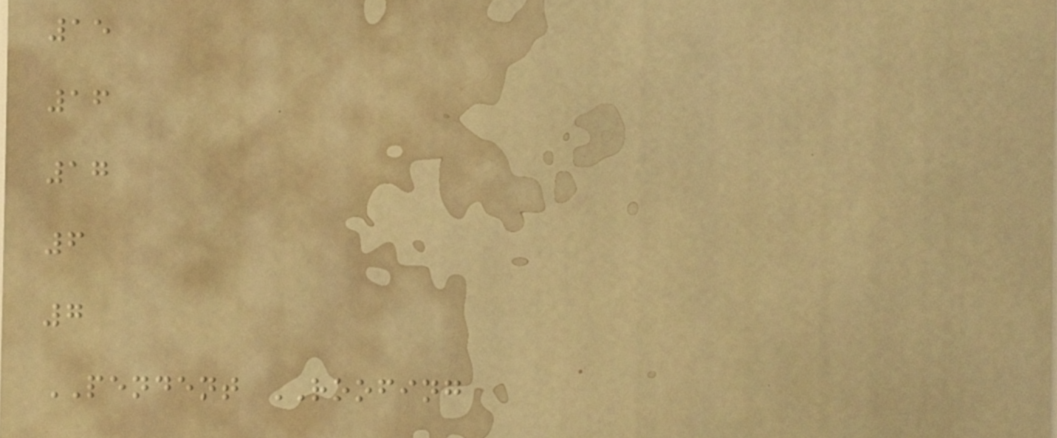15
16
17
6
7
PENDENT ROOFING
